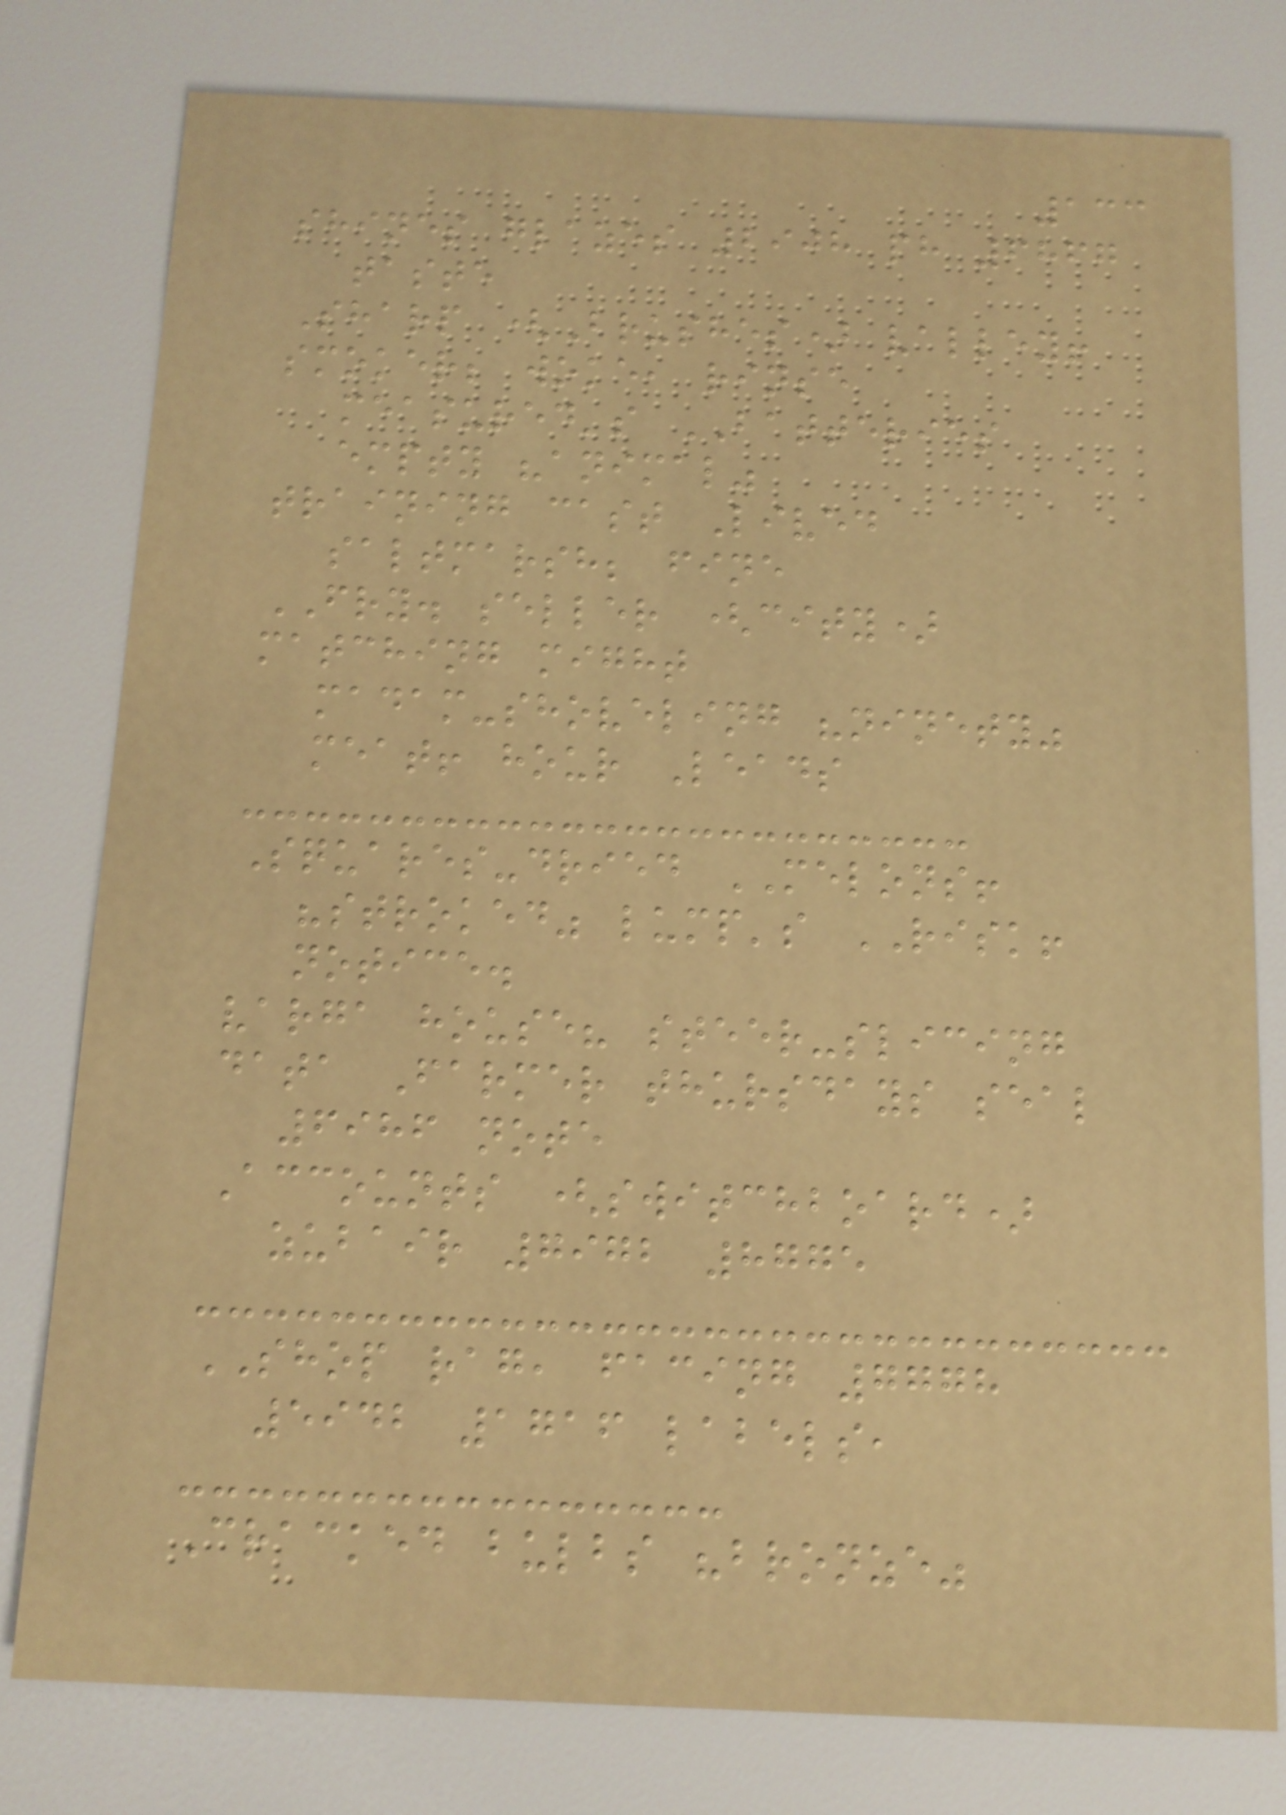133
shines glazes 2908 ph 6867
taste
Sharp (Brushes) valley!
smoker; woke, rinse
measured's BATTERIES
empty "animal"
training cast Lived
saltmarsh; fine
FRY. seller (city)
matching might
madam-shoveling "ninety"
meat! hour Leads
Squares-dried MELONS!
"stroked" lump's RISK!
notice.
varga house? steer-slicing
data Farmer thursdays seal
6986 note
Accounts (switchboard)
zubair 7972 8775
SHOP rag, facing 7778
5942 1716 labels,
Cracked bulbs "bronze"
